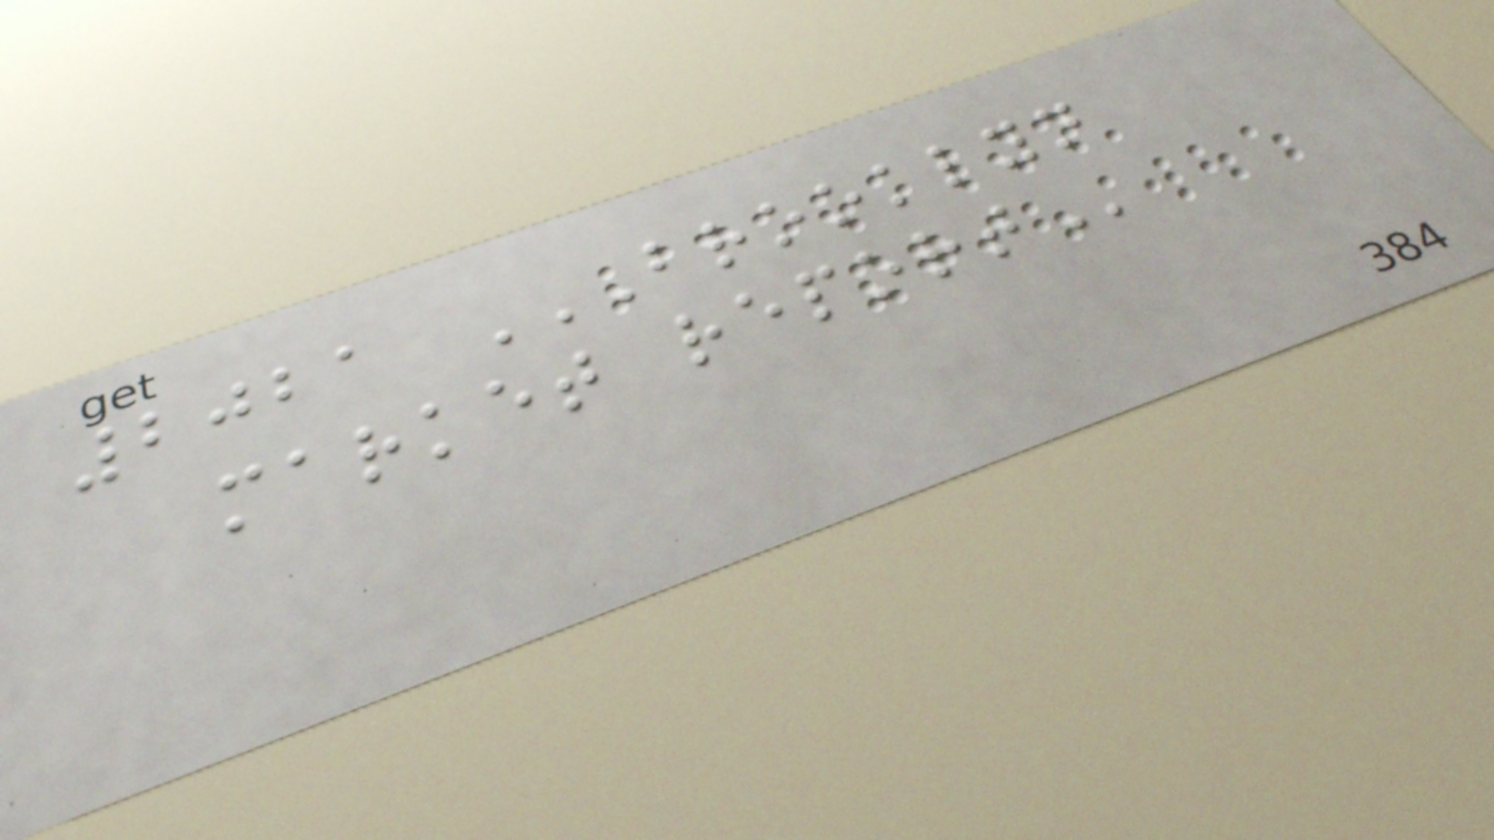2021 BROOKLYN
MARKET REPORT
